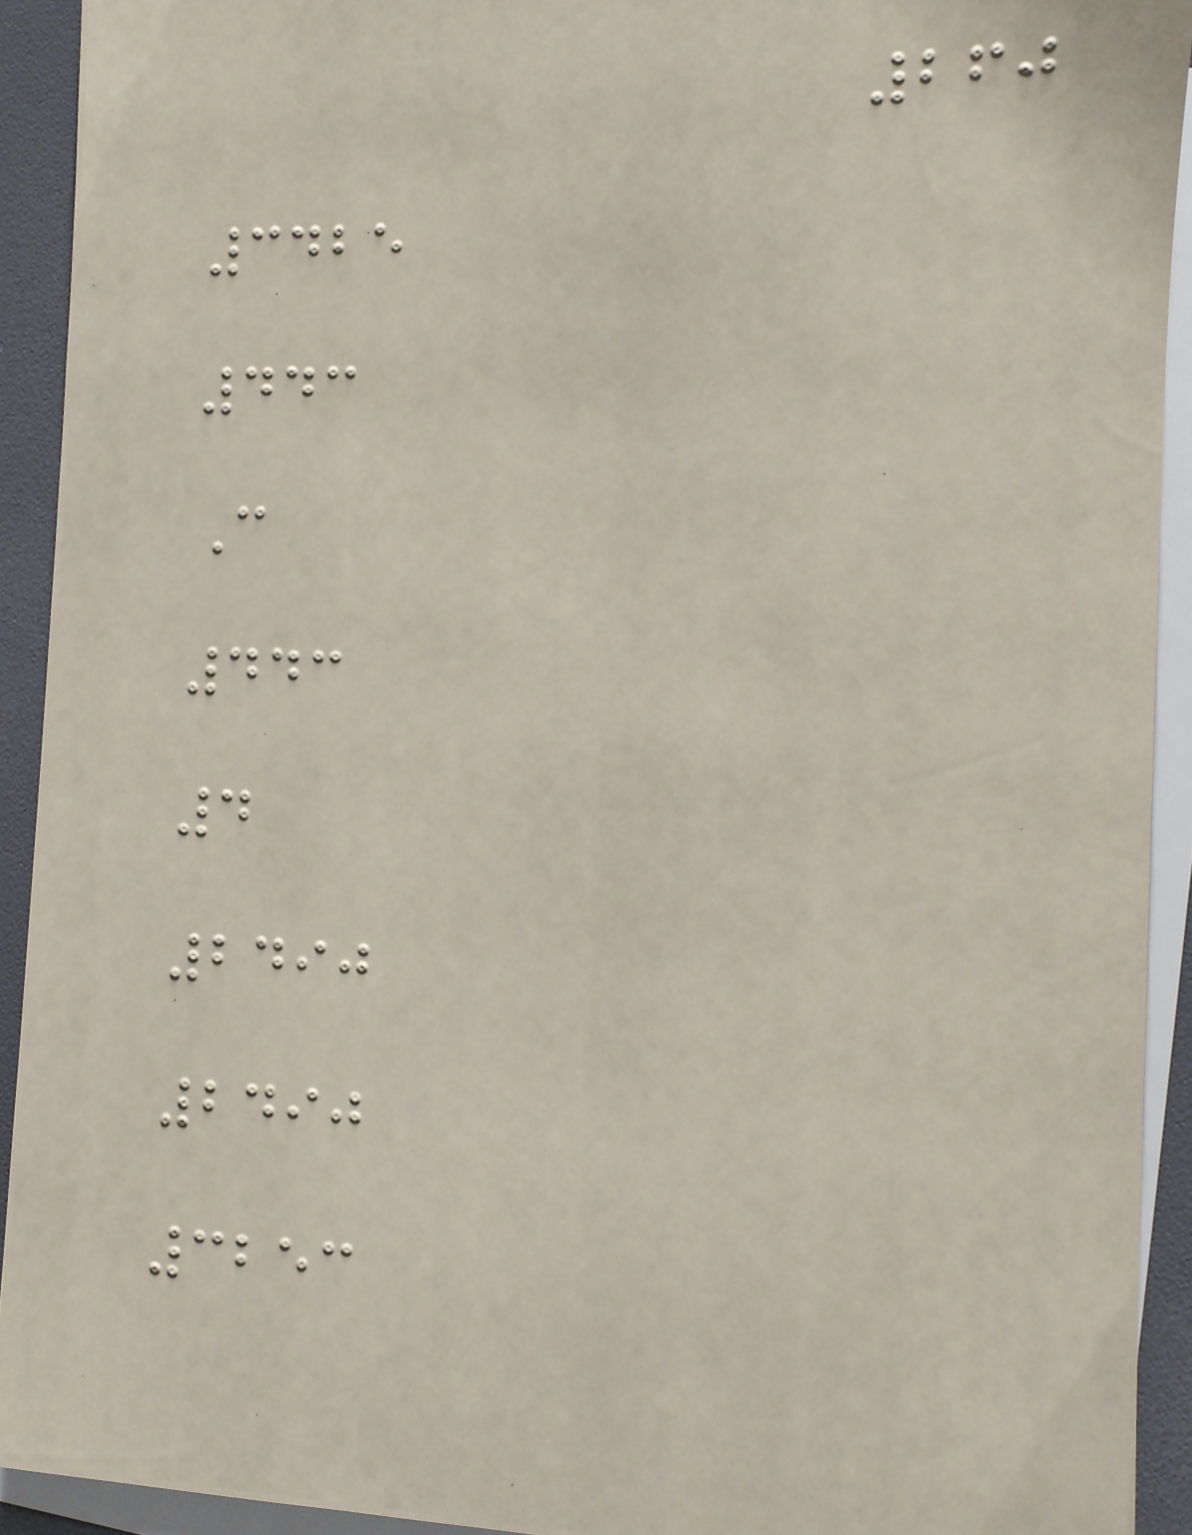260
3425
443
C
443
4
2490
2490
3253
